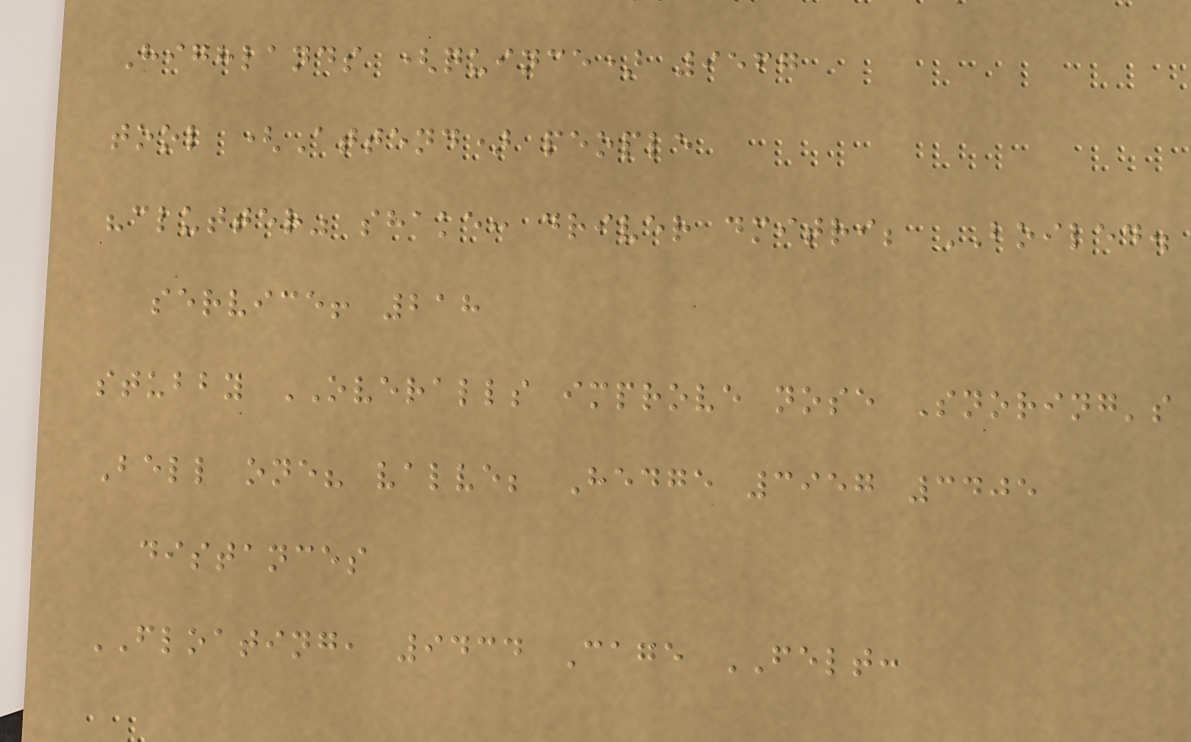Highlands (quince) 9567
tool (Attend) people
"clutter" shake: driver dmitri; BOILED.
service! 218
stubby OVERALLS improve nose Snoring's
Bell one? valve; Hedge 3957 3405
distances
FLOATING, 9434 Cage FELT:
